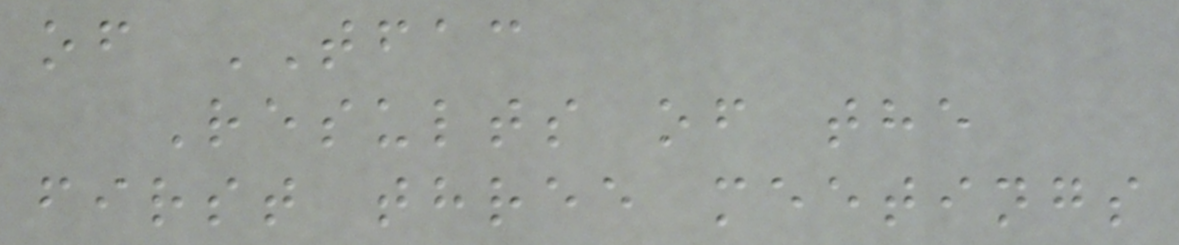of TFAC
Results of the
first three meetings
